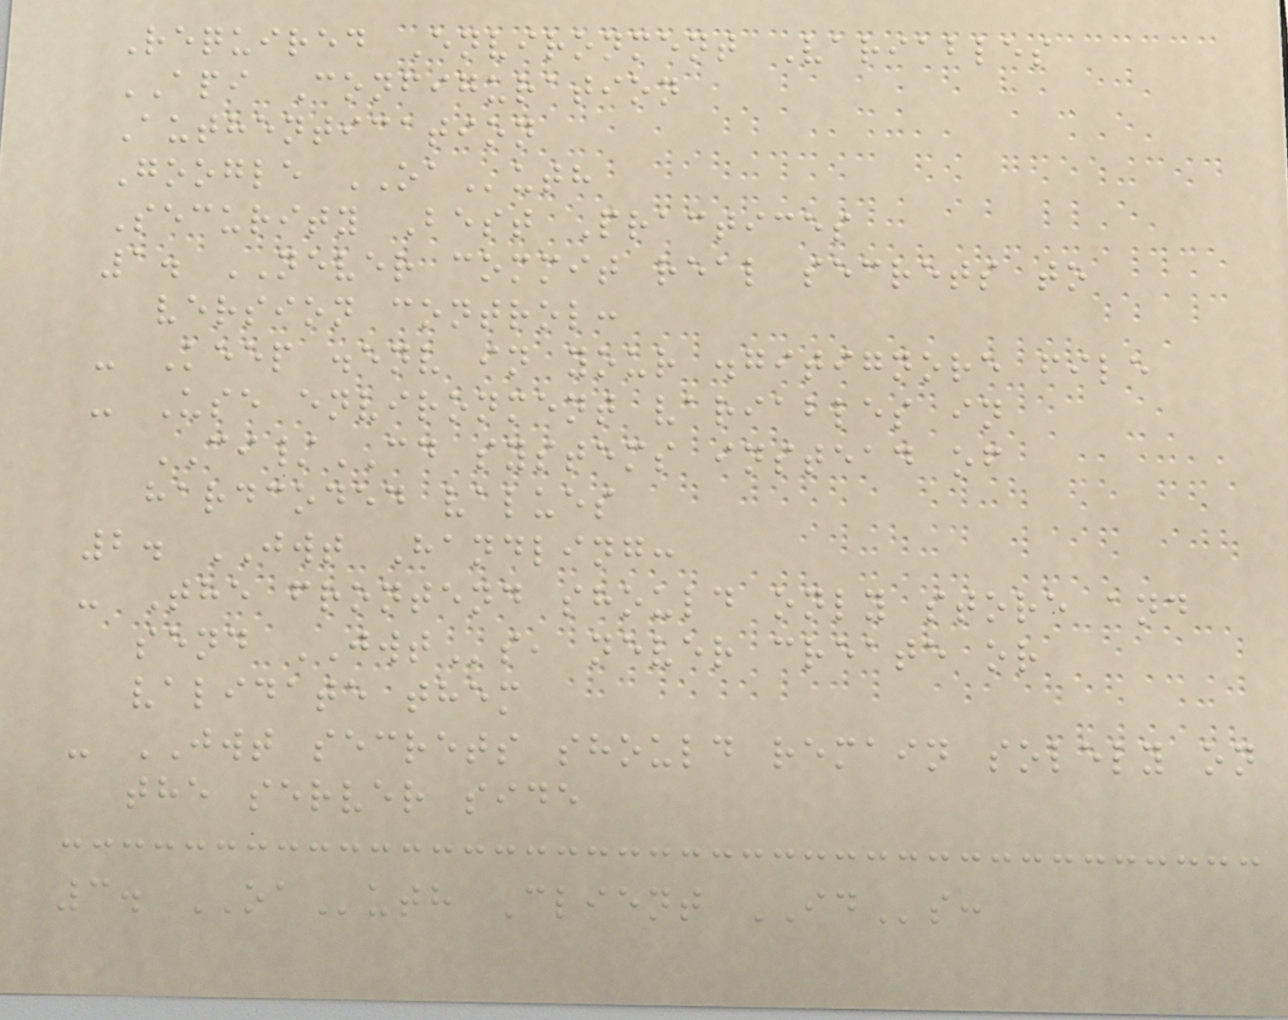Required Environment Variables
API Configuration
Authentication
Google OAuth
Security Best Practices
1. NEVER commit real secrets to
version control:
- Keep .env in your .gitignore file
- Use environment variables in
CI/CD systems instead of
hardcoded values
2. JWT Handling:
- The frontend should only store and
send JWTs, never create or
validate them
- JWT secrets should remain solely on
the server side
3. OAuth Client IDs:
